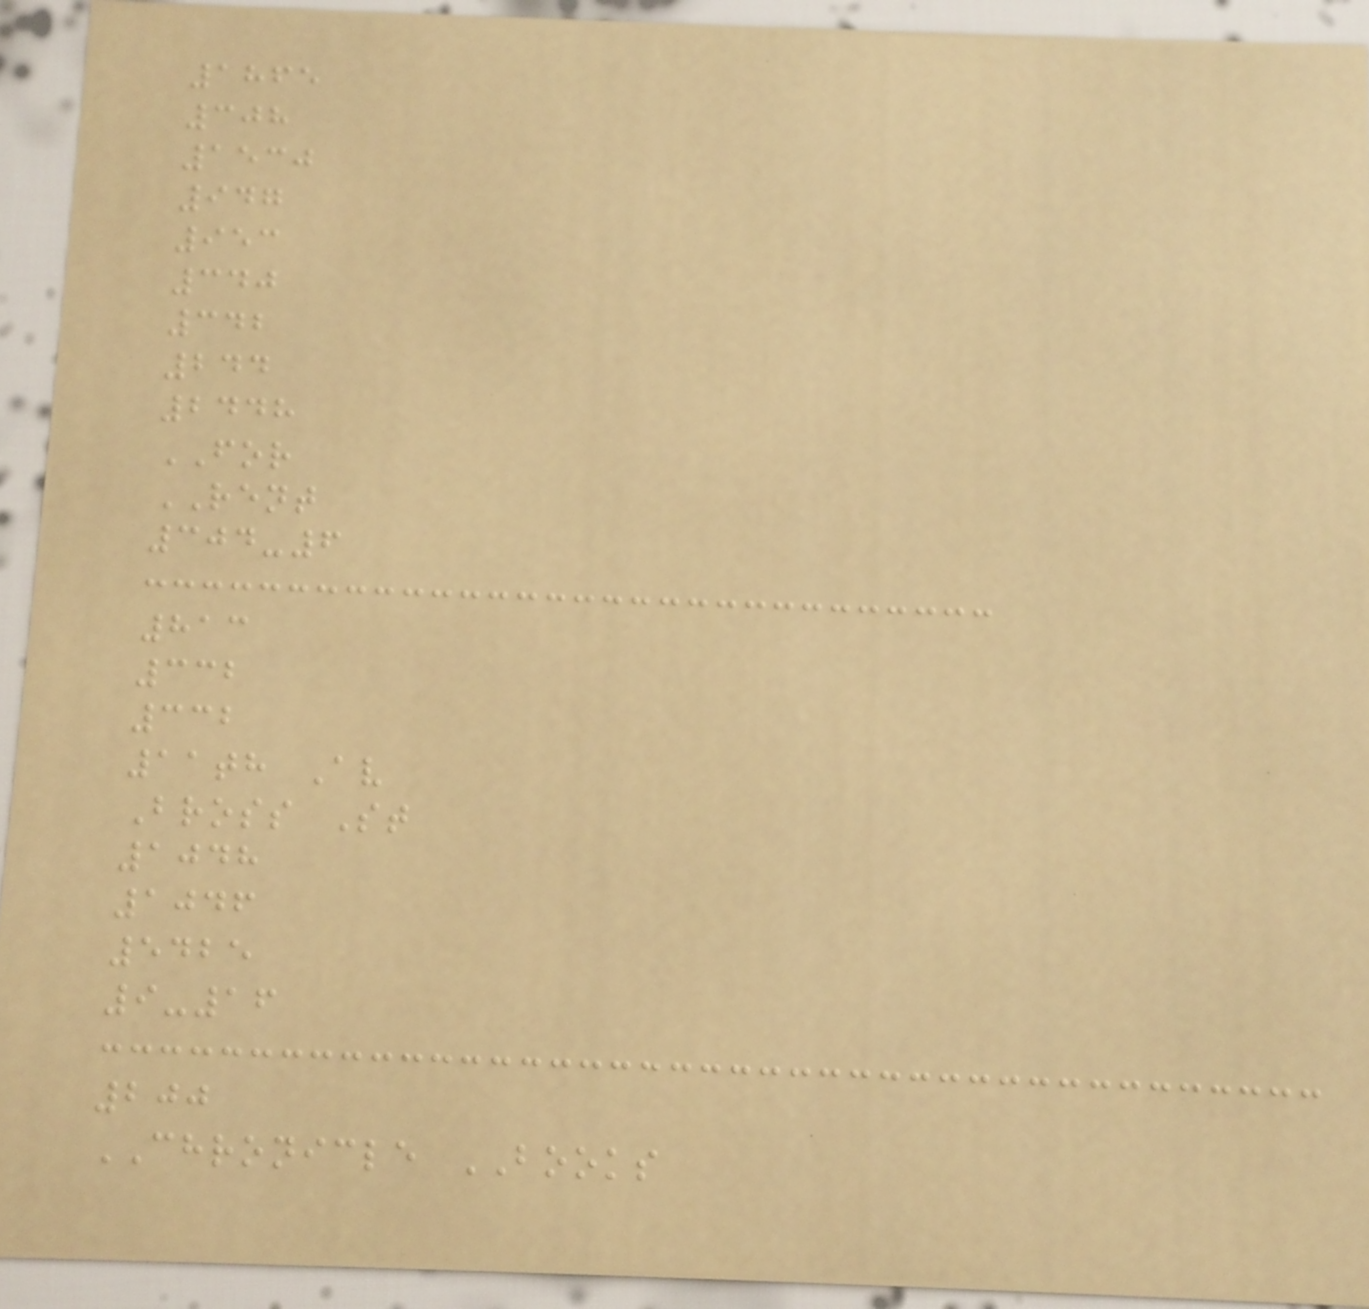1865
308
1530
947
953
340
342
244
2448
FOR
RENT
304-6
813
332
332
11th Av
Bross St
1048
1046
5425
9-16
200
CHRONICLE BOOKS
